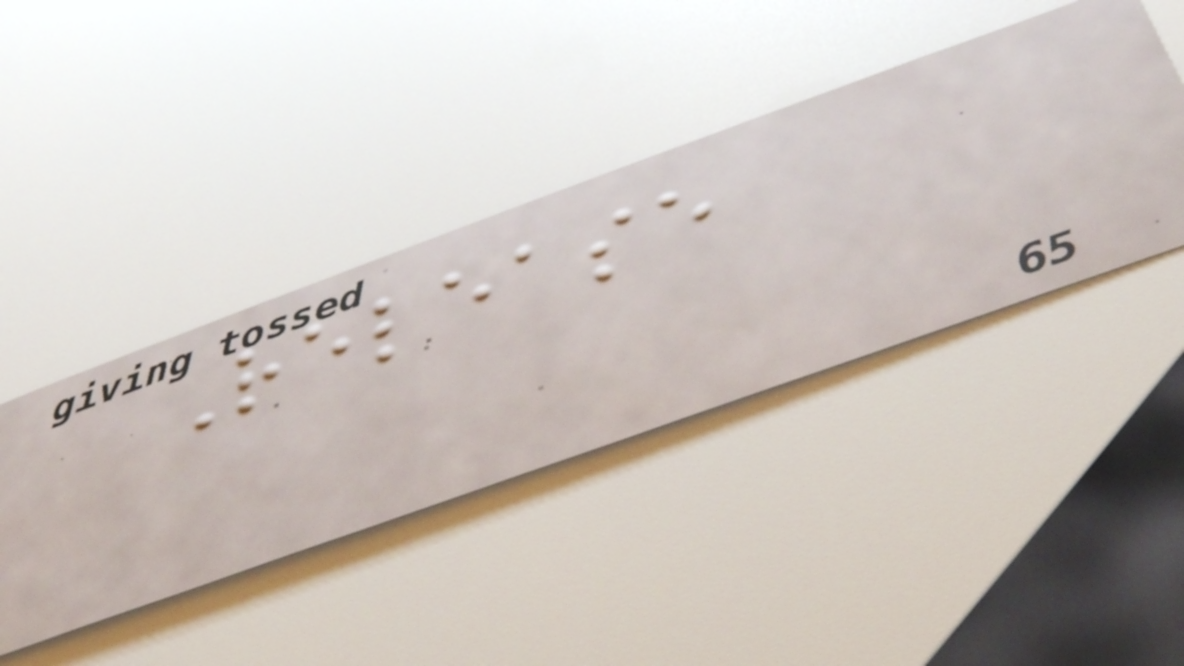Release
